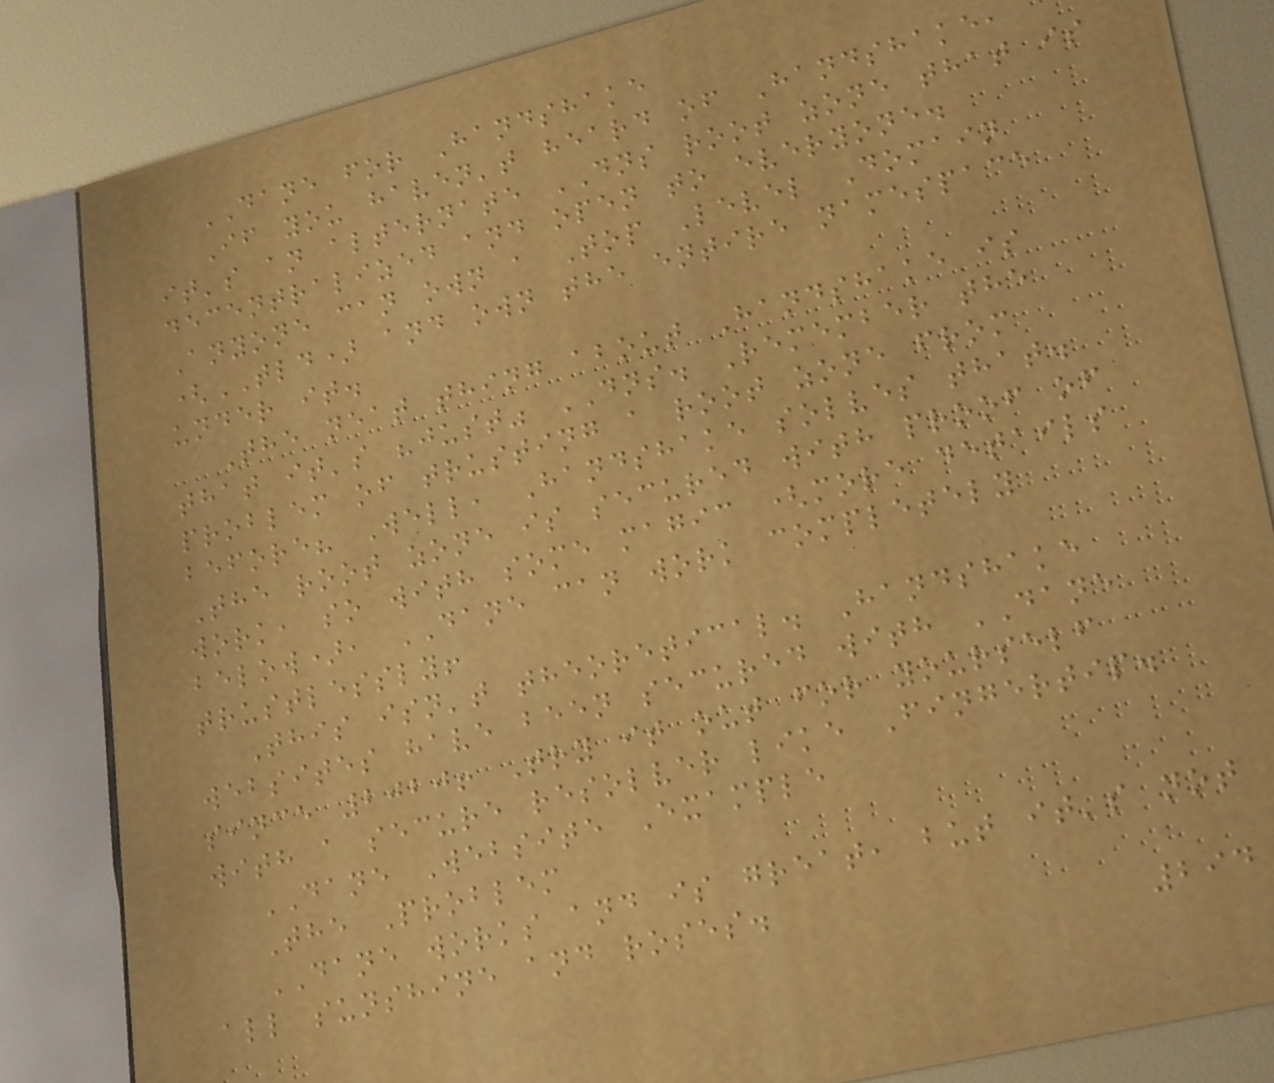DANE for Handshake
If you haven't heard of Handshake,
it's an alternate DNS root zone that is
decentralized and open to everyone.
Anyone can own a Top Level Domain
(TLD) and own the entire namespace
under it.
The neat thing about Handshake is
that it's "just" DNS. Remember the
problem of trusting a root zone from
before? Well, Handshake solves that.
The root zone is secured with proof of
work, so with some magic (more details
below), DANE can work completely
trustlessly!
This isn't theoretical. Handshake
websites have been secured with DANE
since 2020! Try it out for yourself
with a secure resolver like Fingertip.
DANE Website Example
The Problem
DANE works and is great, but it's not
all sunshine and roses.
294
